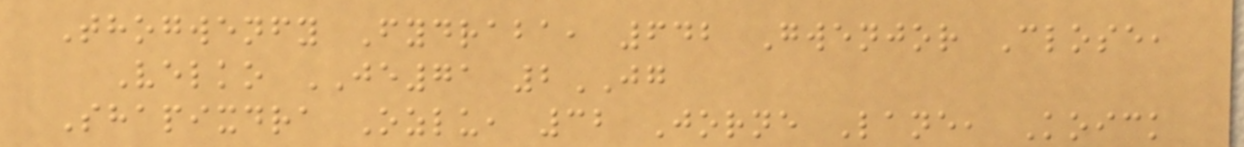Thogwenfy Fydraba, 642 Gwenjor Close,
Velko JE71 2JG
Shapixdra Ozlu, 32 Jorne Lane, Koick
